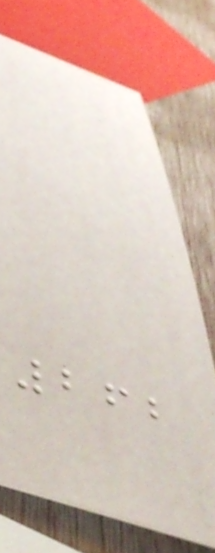262
